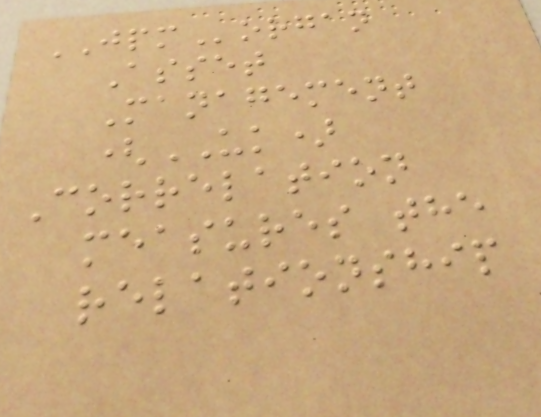JPMorgan
Asset
Management
(UK)
Correlation
measures the
relationship
